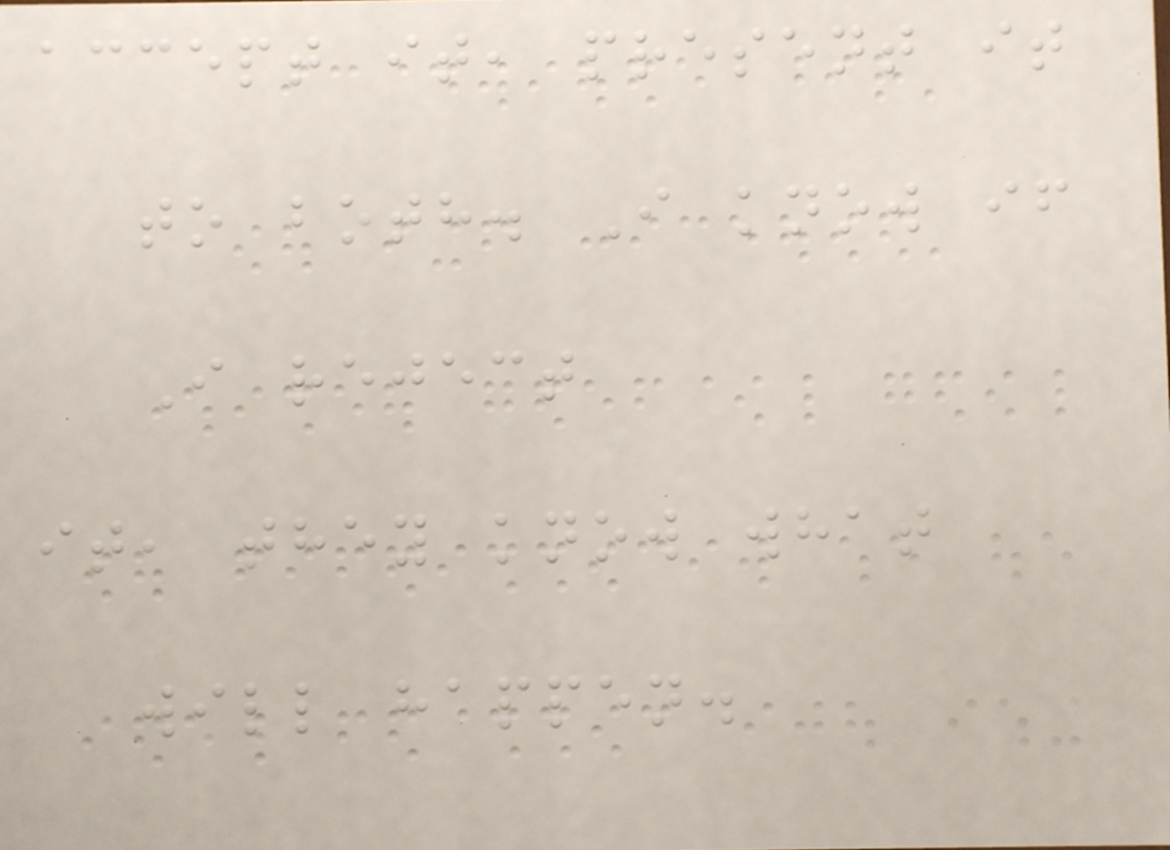accept it, present it
to both. I know if
I reject
it, they know what
will happen.
